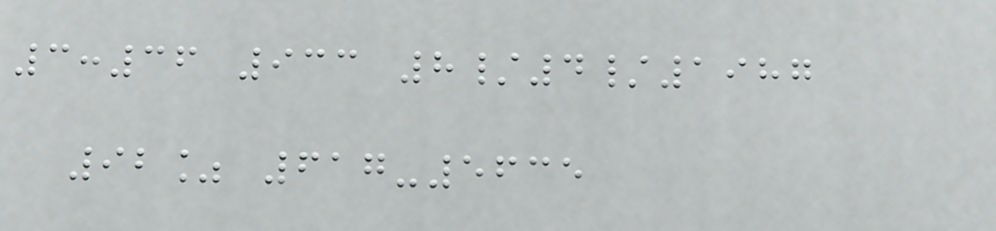3:36 933 8/4/1987
92% 617-5635
